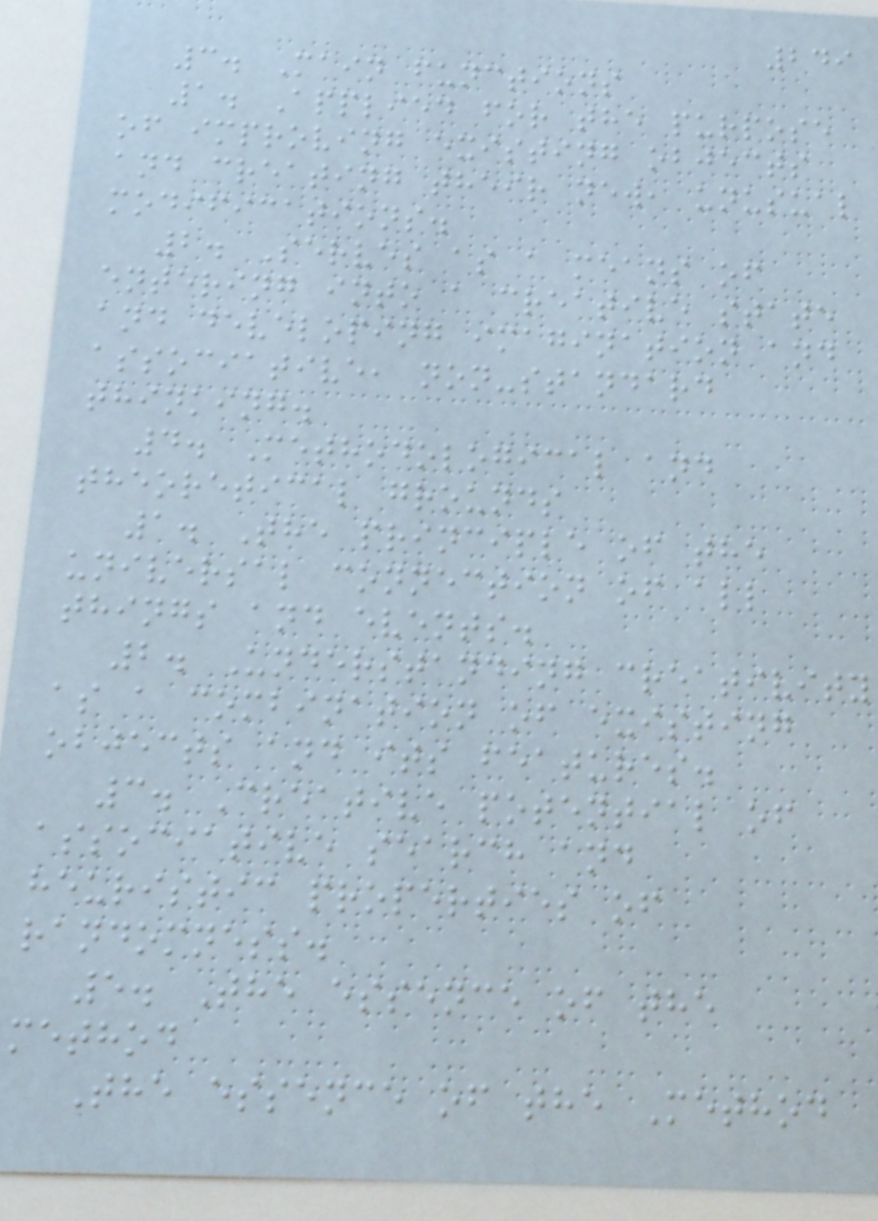249
3. Main functions
1. Applied for the purpose
of improving existing objects
and creating their new, unusual
modifications.
2. Serves as a means of
entering into a creative state
and developing imagination and
associative, non-standard
thinking.
4. Methodological and
theoretical grounds
1. The principle of the
universal connection of all
things and events.
2. Understanding creativity
as a combination of existing
objects and its features.
3. Creative potential of
associative search and
heuristic properties of
randomness.
5. The essence of the
method
The essence of the Method
